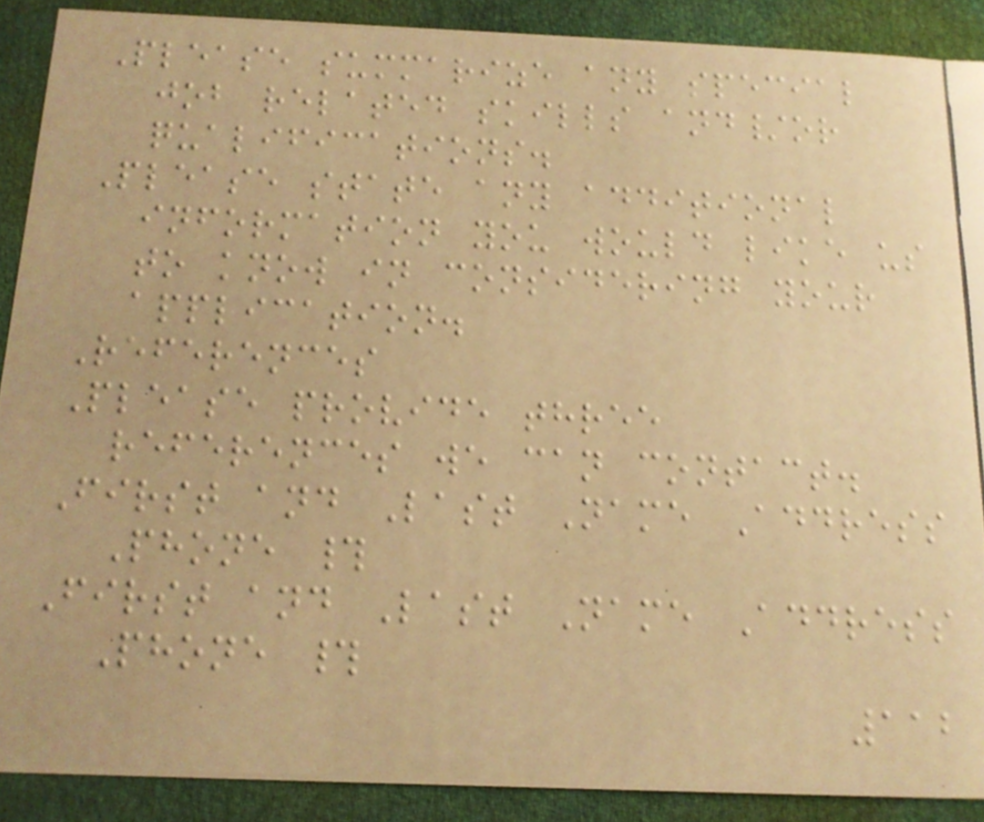Please summarize any special
job related skills and/or
qualifications.
Please state any additional
information you would like us
to know in considering your
application.
References
Please provide three
references we can contact.
First and Last Name Address
Phone #
First and Last Name Address
Phone #
112
